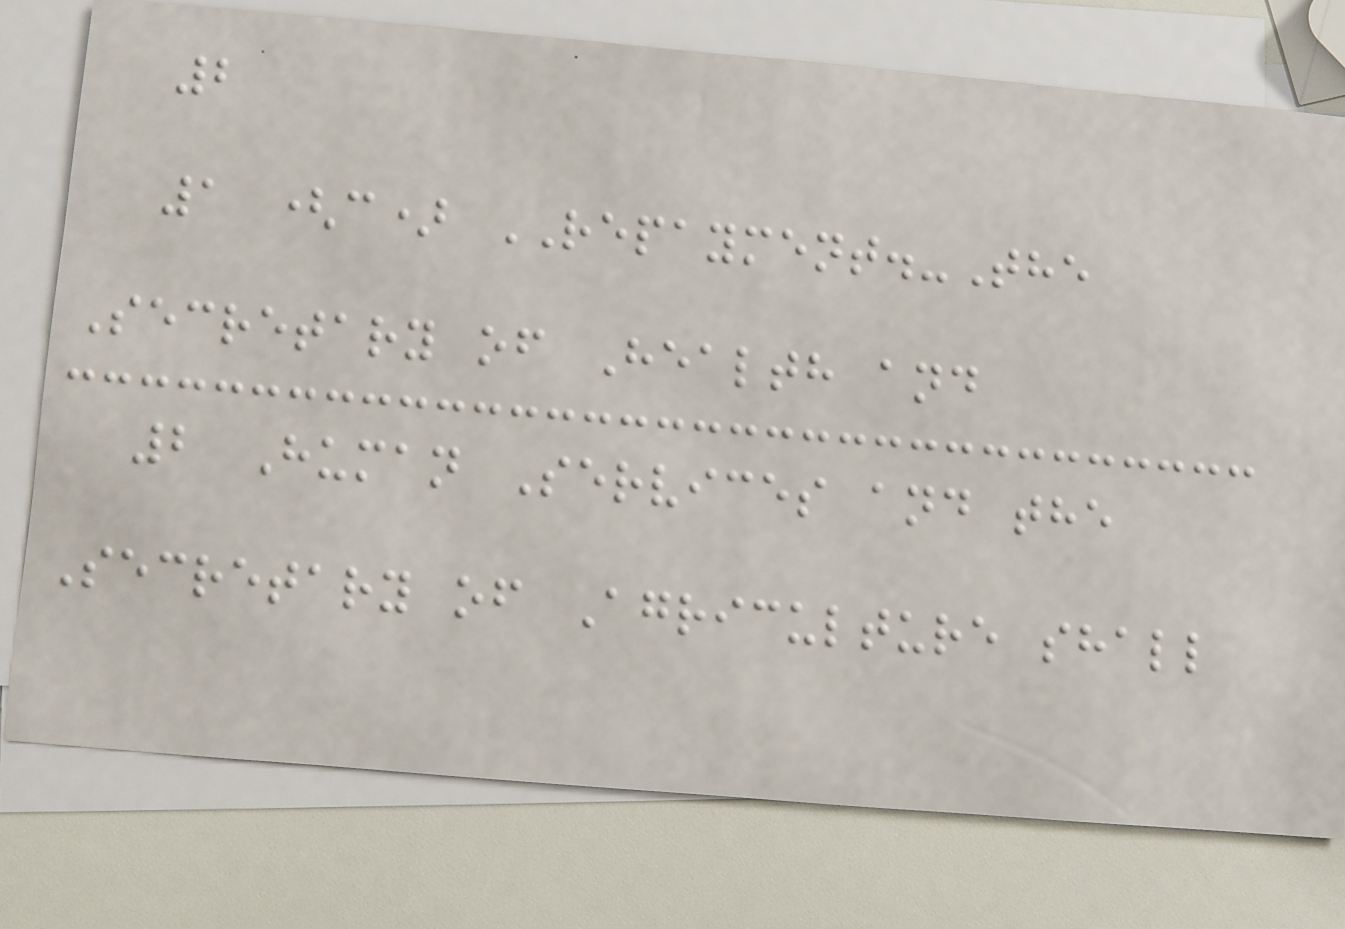2
1 (c) REPAYMENT.-The
Secretary of Health and
2 Human Services and the
Secretary of Agriculture shall
